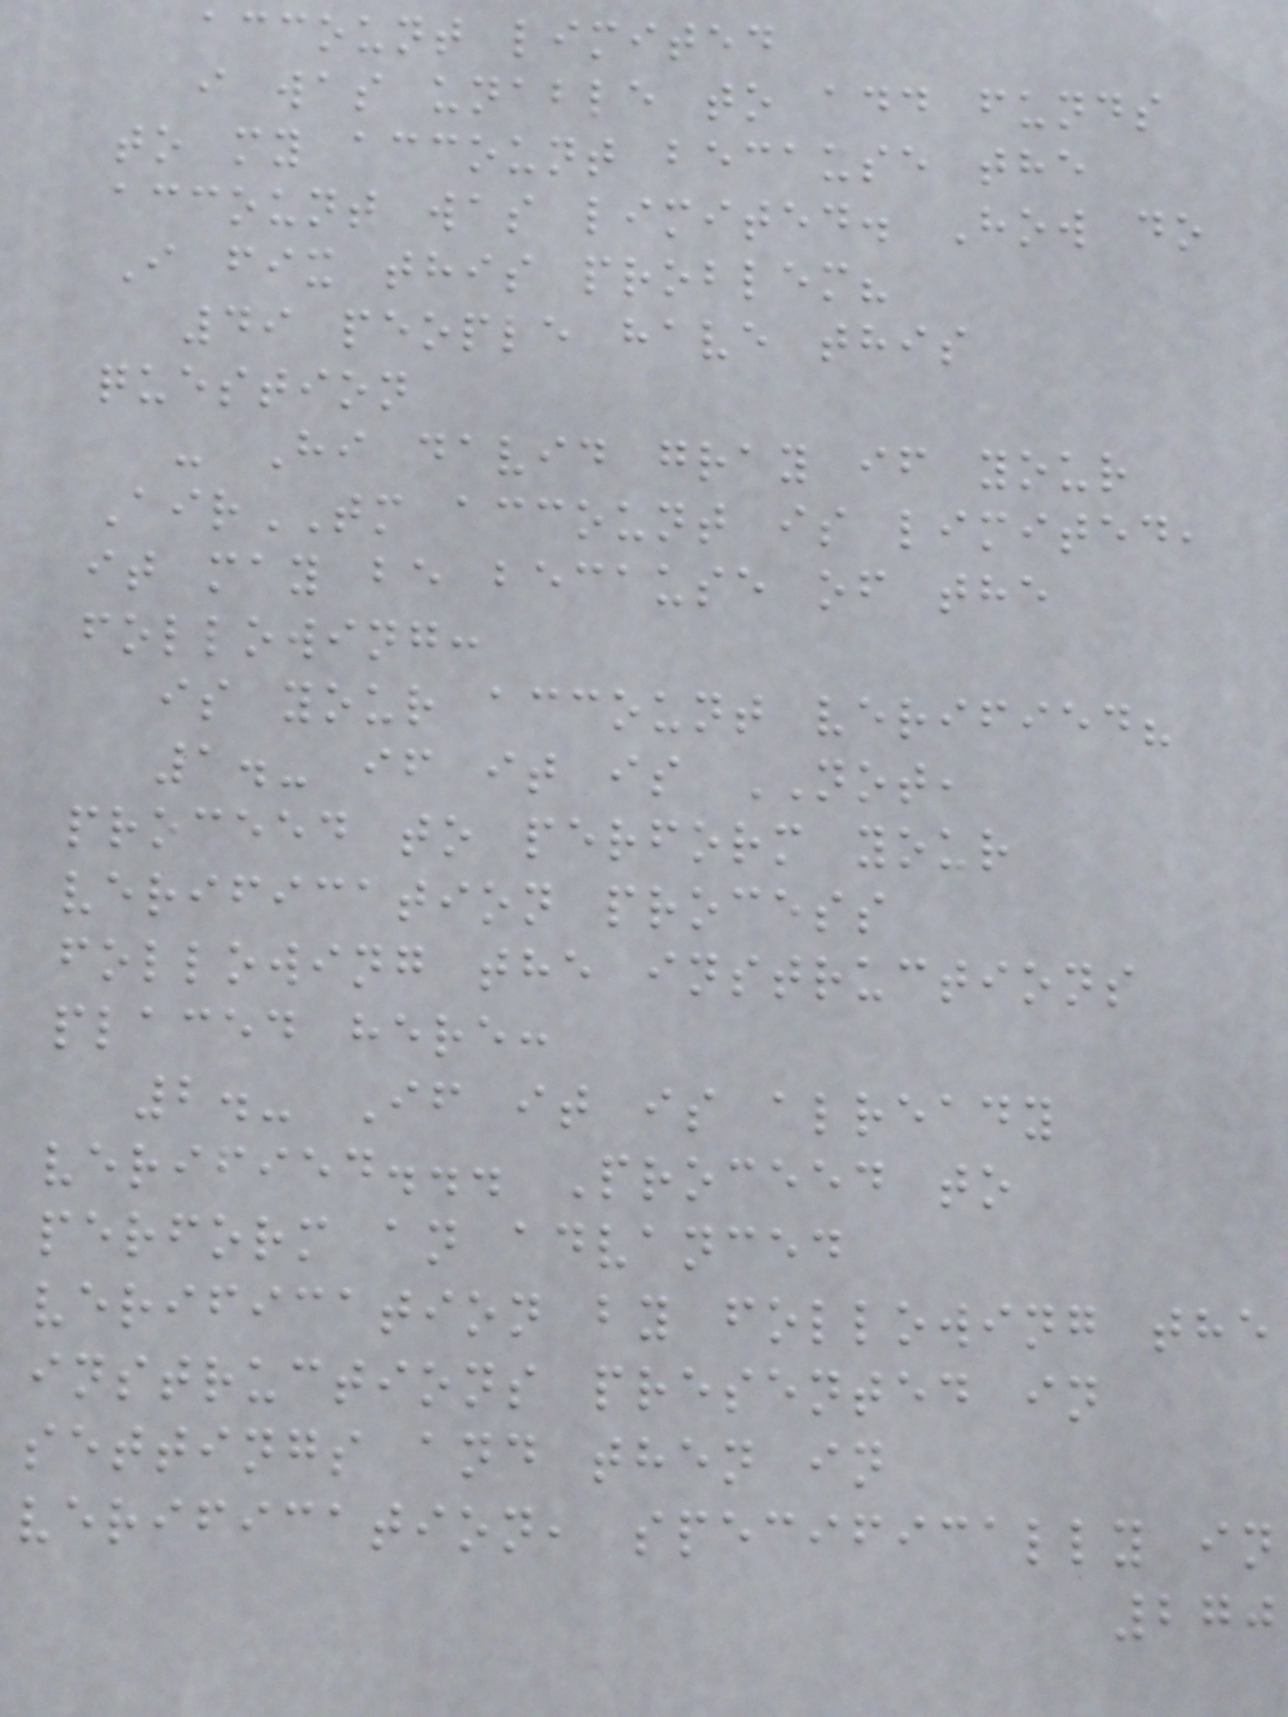account limited
i was unable to add funds
to my account because the
account was limited. How do
I fix this problem?
49 people have this
question
- Hi david gray if your
AirTM account is limited,
it may be because of the
following:
is your account verified?
1.- if it is NOT,
proceed to perform your
verification process
following the instructions
placed here:
2.- If it is already
verified... Proceed to
perform an advanced
verification by following the
instructions presented in
settings and then in
verification, specifically in
270
